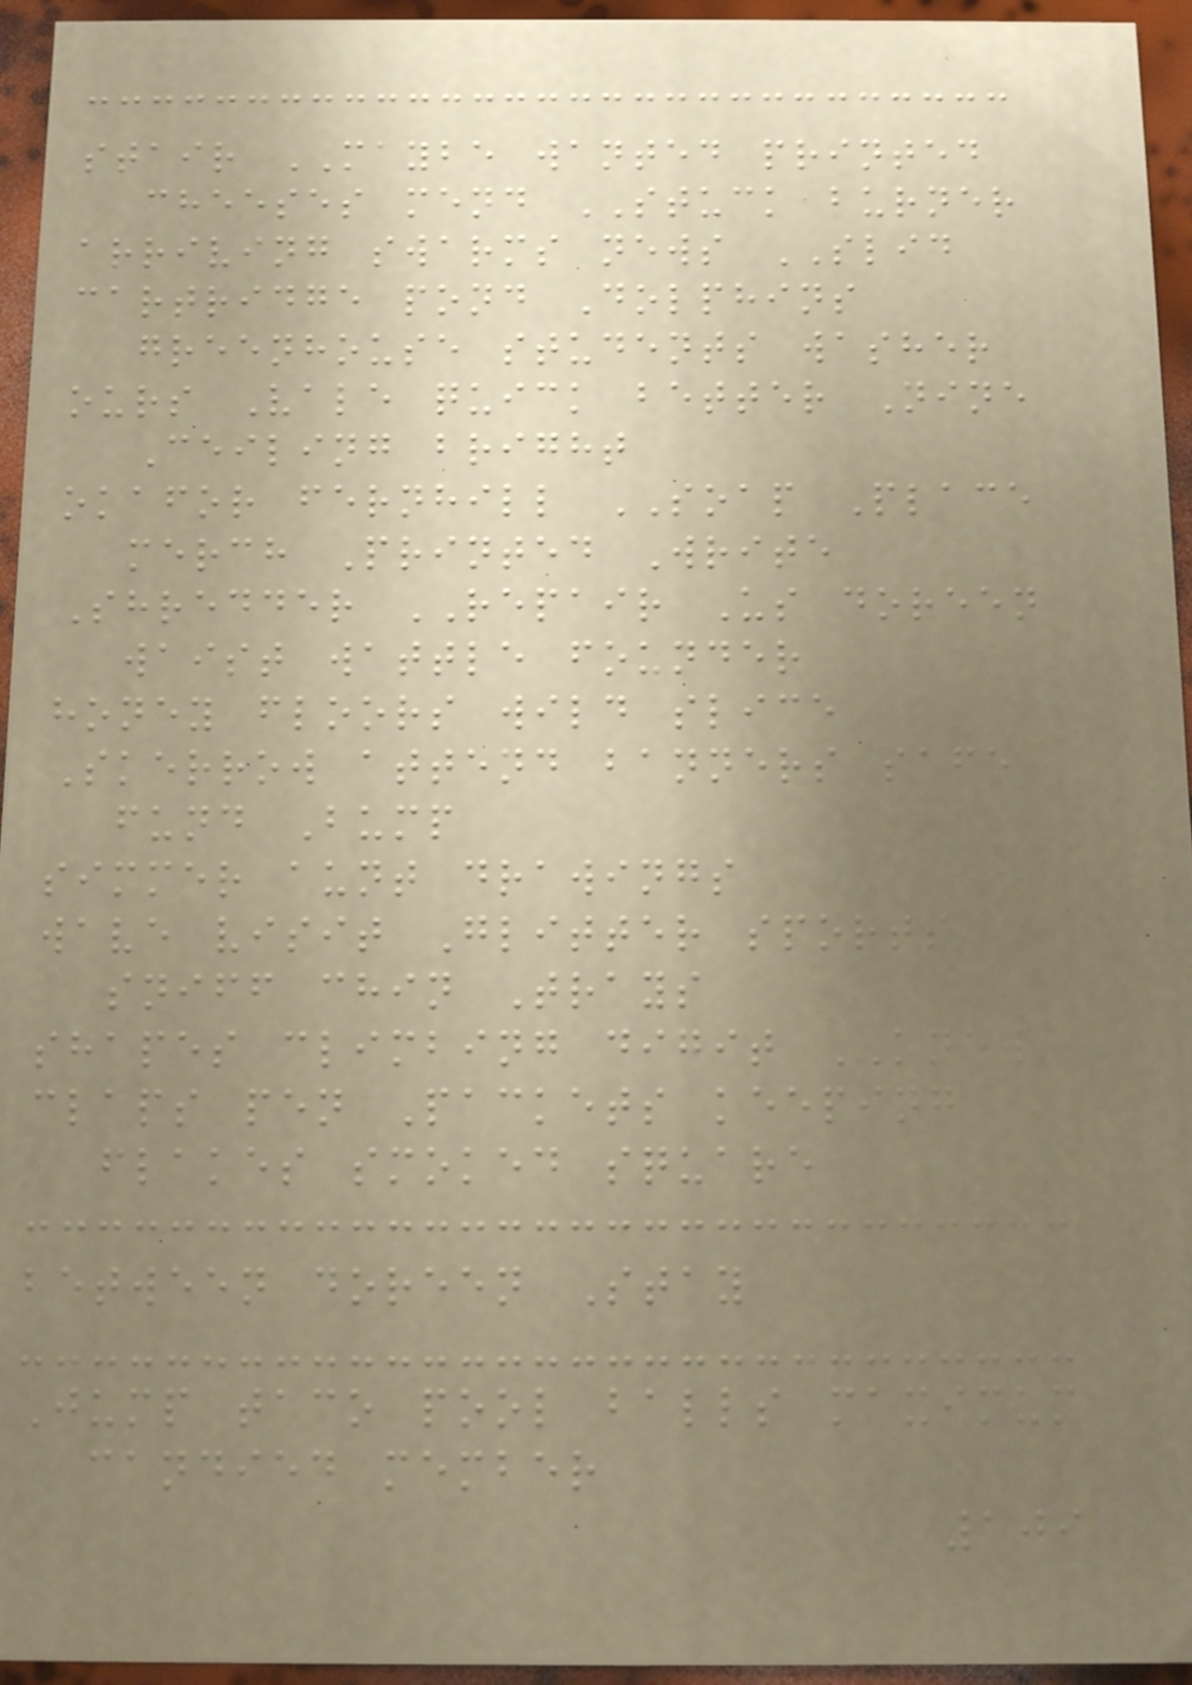stair MAYBE wanted printed
cheeses mend STUCK burner
arriving swarms news SLID
cartridge pond Dolphins
greenhouse students washer
ours Vale quick better Nine
Ceiling bright
okafor fernhill SOAP Place
merch Printed Write
Shredder REPAIR Us doreen
waist wattle founder
honey floors wild slice
Skerrow attend banners safe
fund Bump
simmer aunt drawings
wave visit Glitter sports
sniff chin Trays
shapes climbing digit KNEW
claps pen Packets keeping
flakes smoked square
between doreen Stay
Jump taco pool balls maximum
candied member
109
